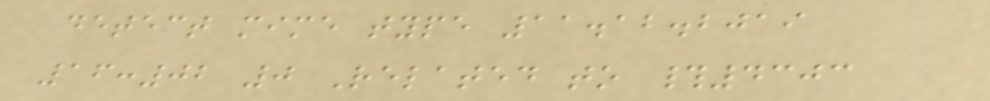detect mime type 11.12.2019
16:02 0 Related to #4303
